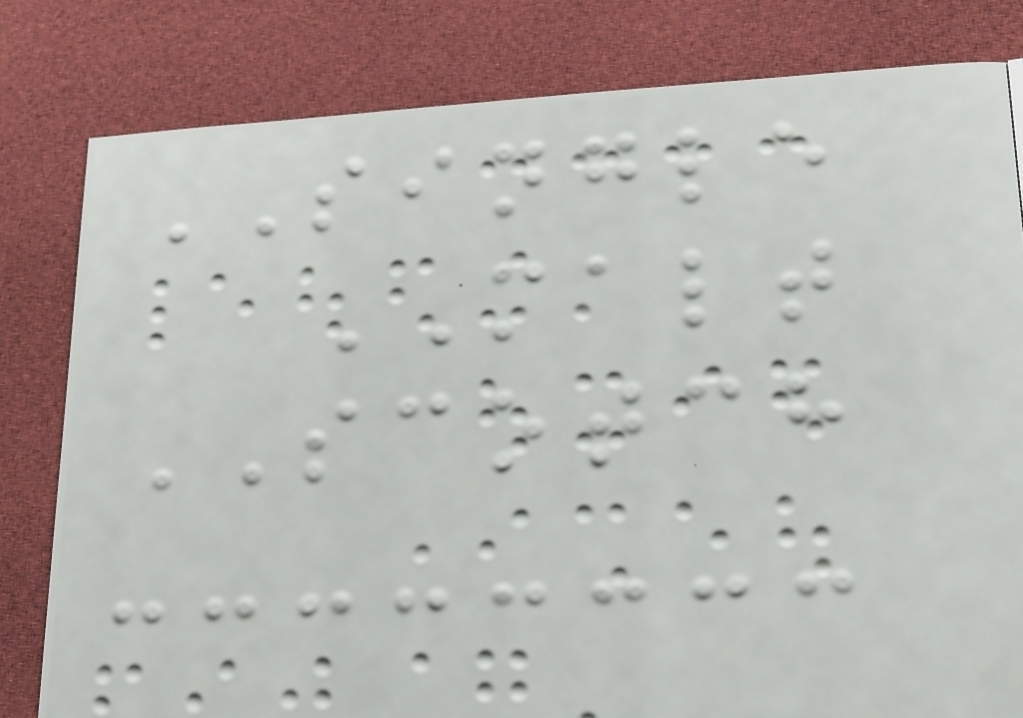SINGLE
MALT
SCOTCH
